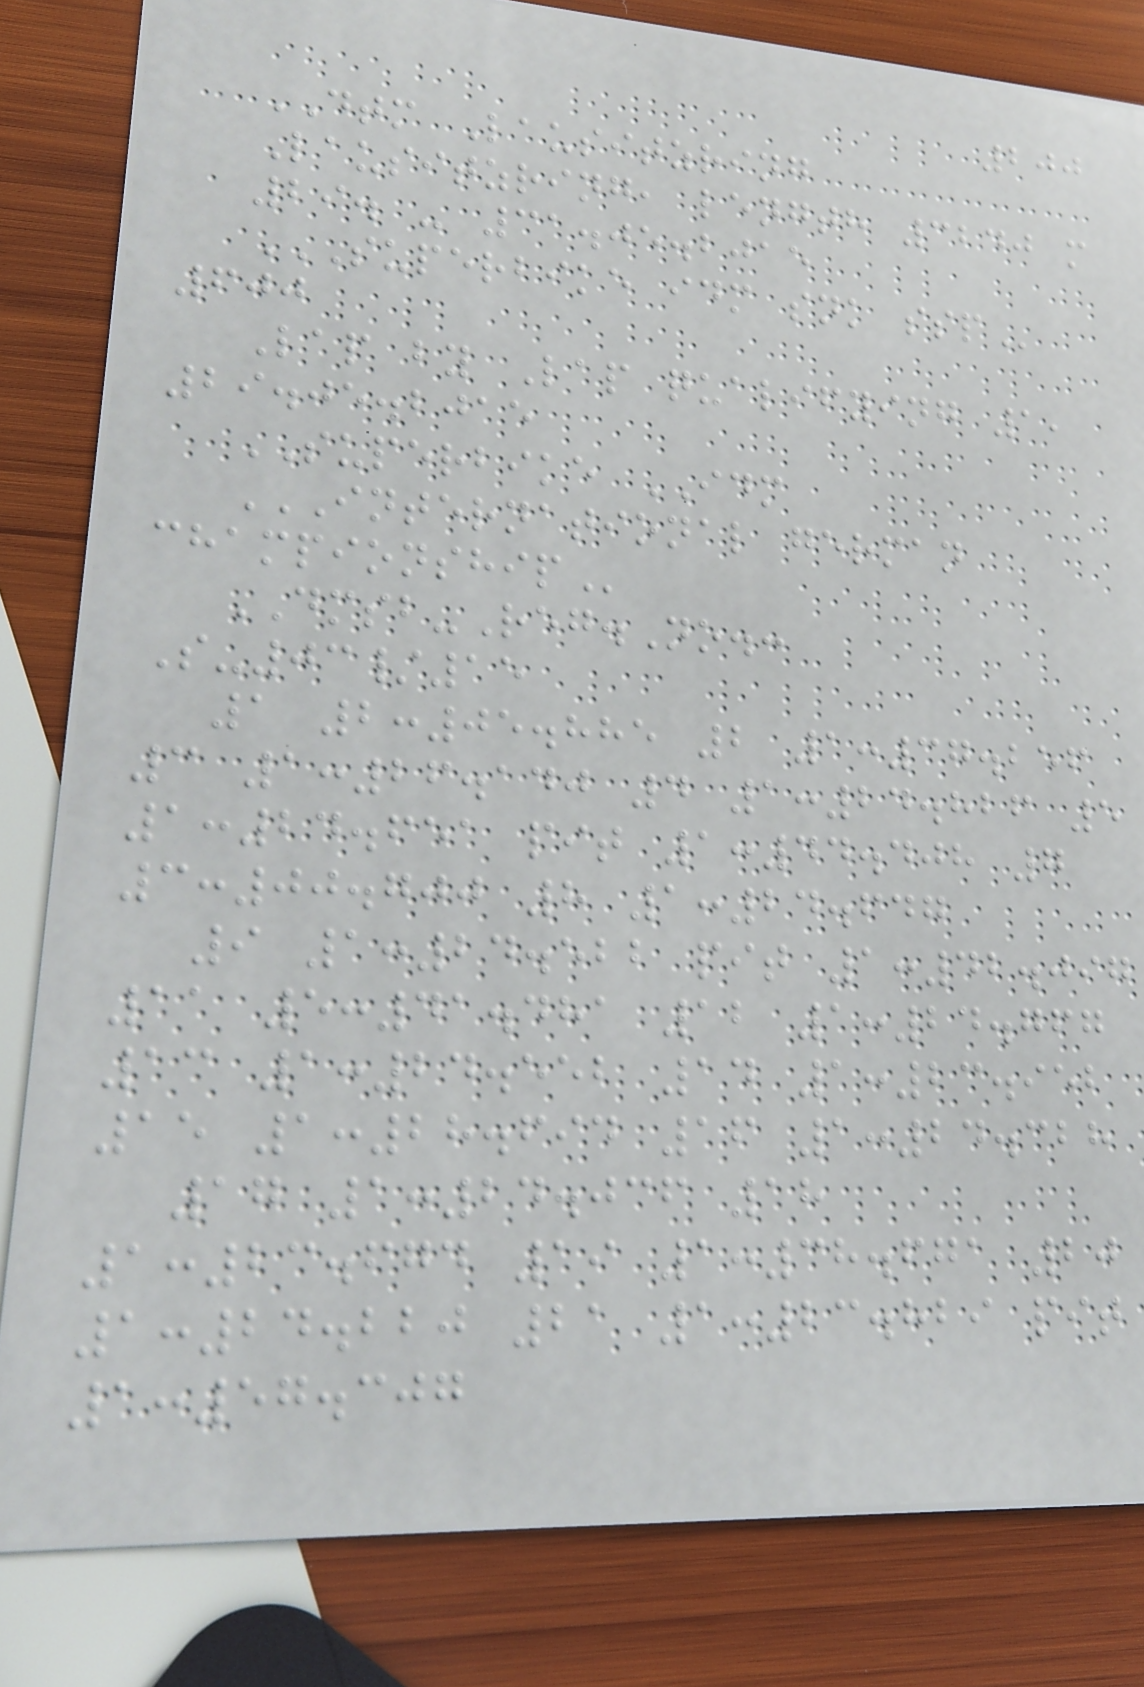200
DTM Lausitzring
Lausitzring, length 3240 m
29. - 31.05.2015
SUPERBIKE IDM SNK SSP
600
Lap by Lap qualifying 1,
29.05.2015
SUPERBIKE IDM
INTERNATIONAL GERMAN
CHAMPIONSHIP
DMSB-Reg.No.:
S-03/15
1 2:05.885 2 1:37.256
3 1:26.140 4 1:24.826 5
1:24.651 pit 1:44.408 7
3:00.700 8 1:24.647
9 1:24.522 pit 1:42.097
11 5:41.481 12 1:24.767
13 1:24.552 14 1:23.952
15 1:28.694 16 1:24.328
17 1:24.036 18
1:23.674 19 1:38.671 20
1:24.220 21 1:23.829 pit
1:57.307
